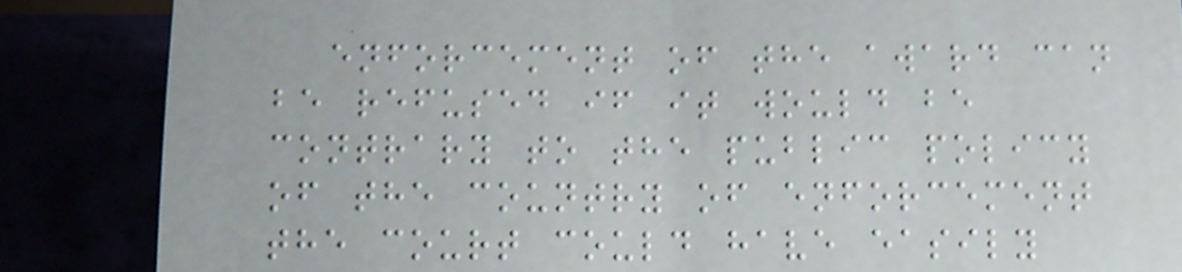enforcement of the award can
be refused if it would be
contrary to the public policy
of the country of enforcement
the court could have easily
